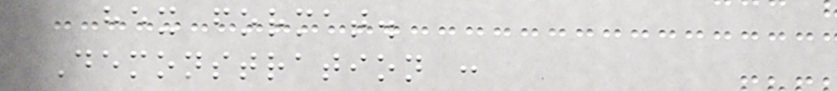hex format.
Demonstration :
